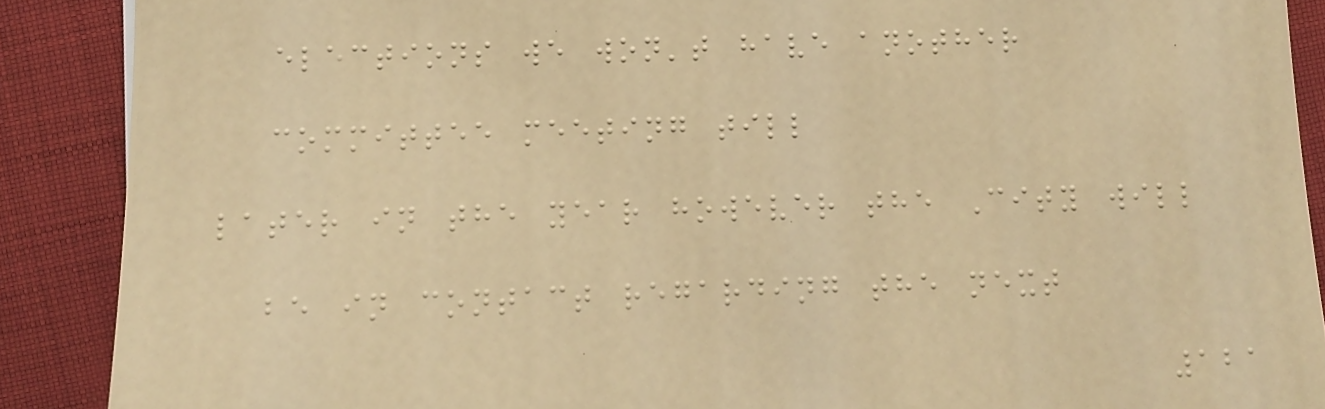elections we won't have another
committee meeting till
later in the year however the City will
be in contact regarding the next
121
